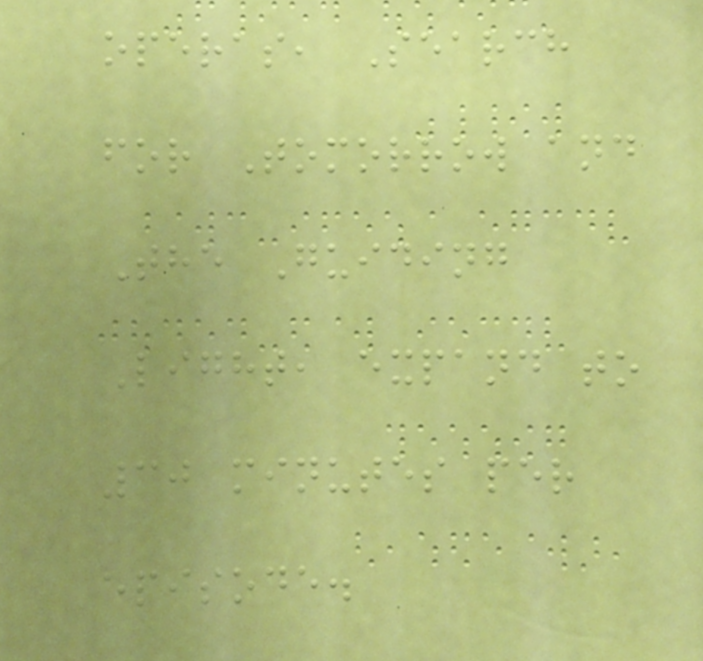operas, Search
for Tomorrow and
The Guiding
Light, expand to
30 minutes per
episode.
